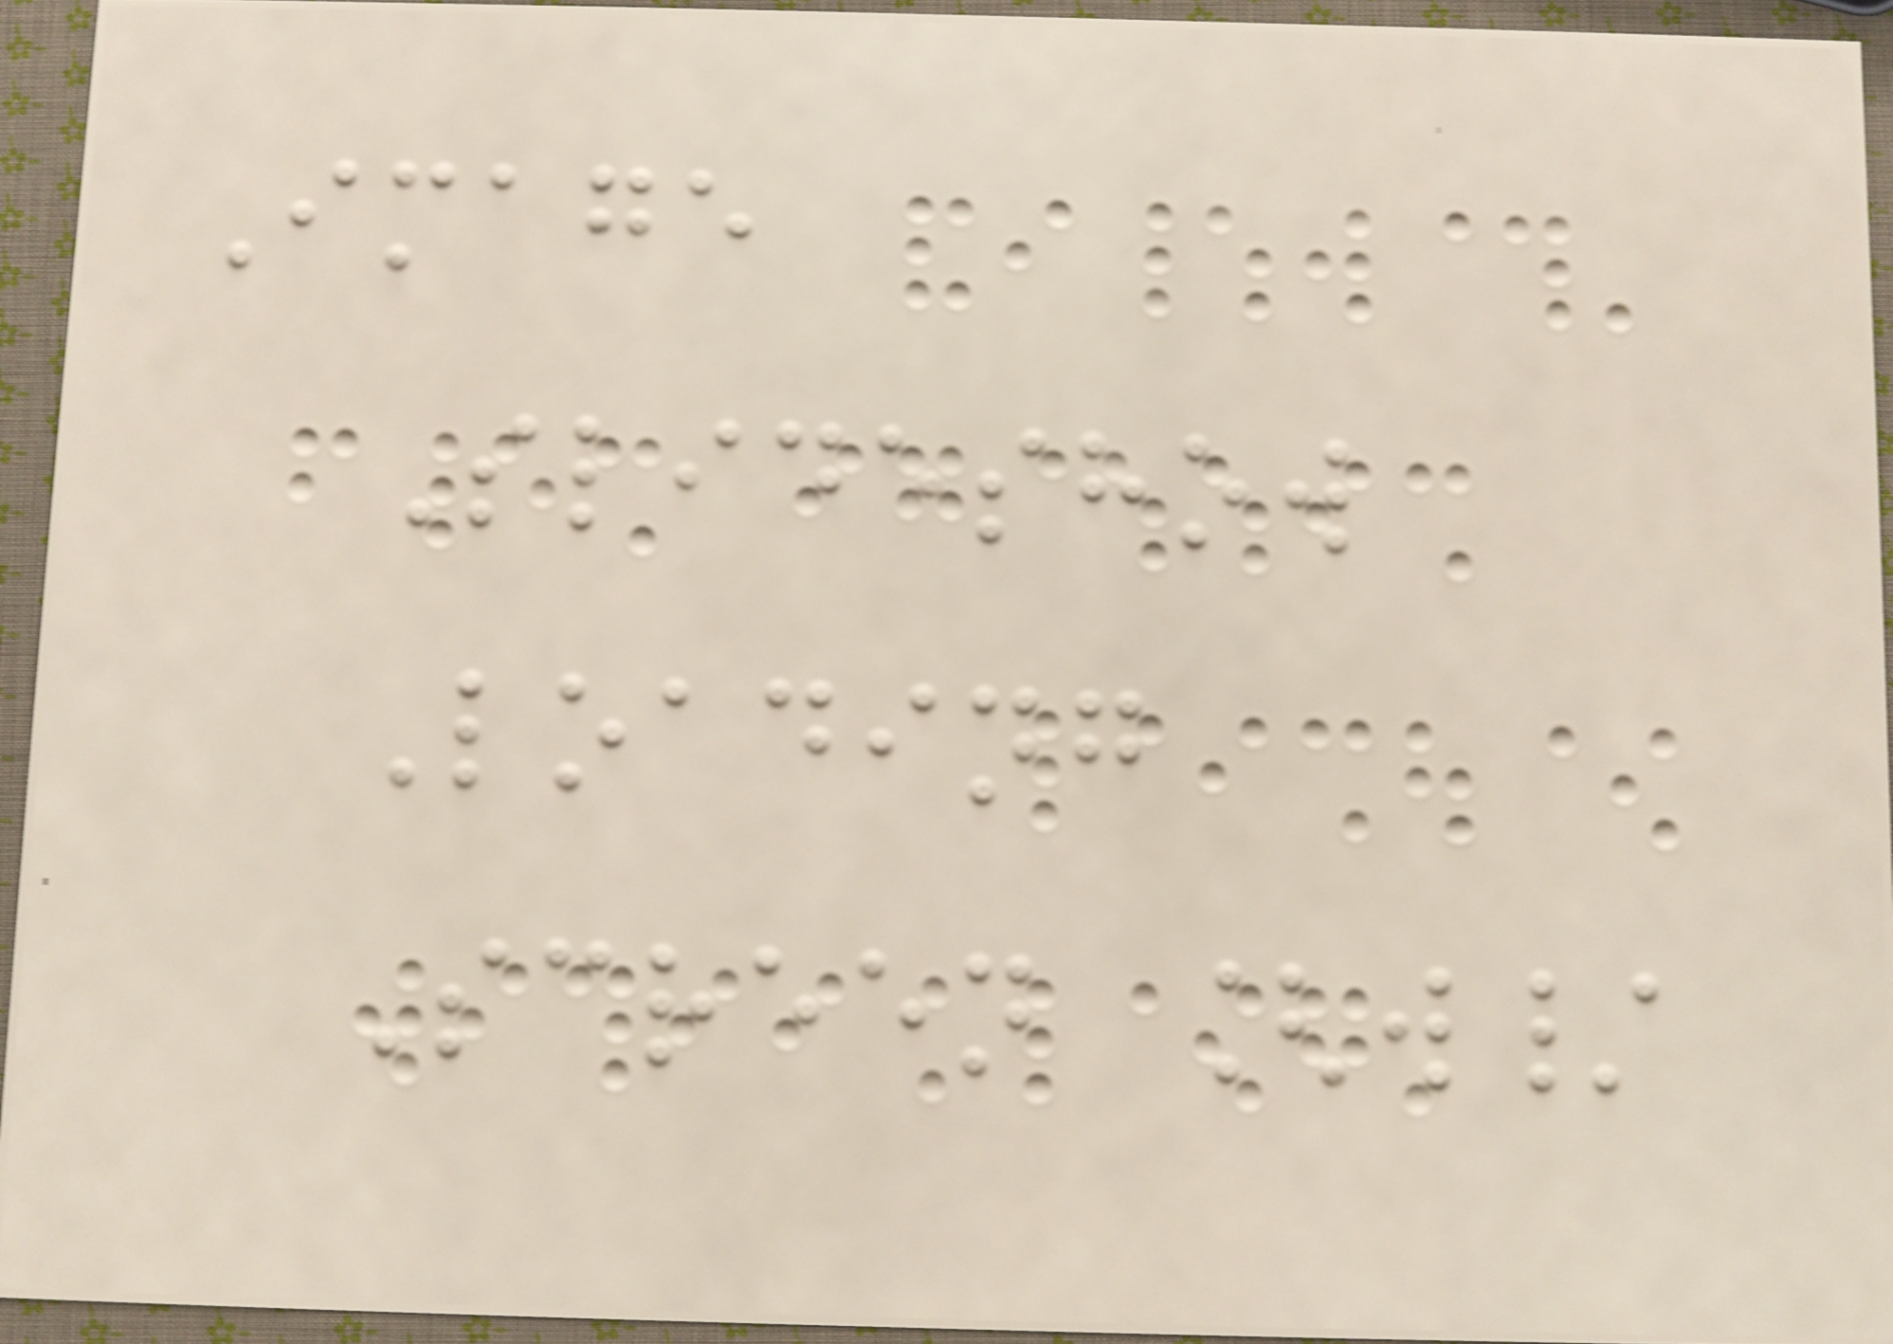Image
Slideshow
Loading
Screen [w/
